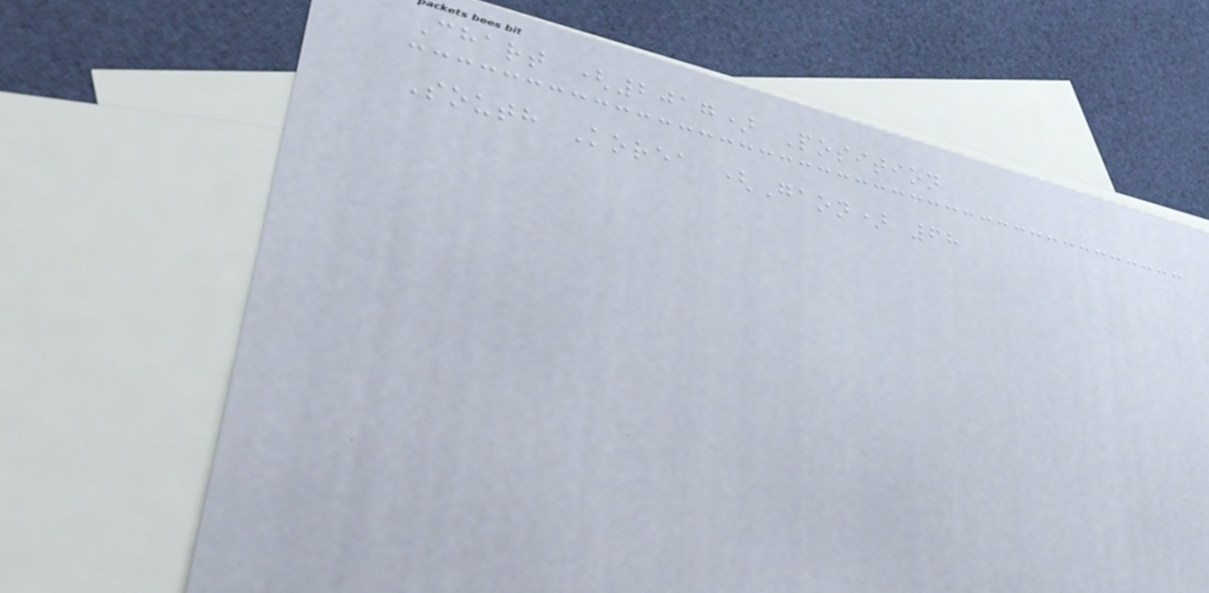Chart (2017) Position
South Korea (Gaon) 68
